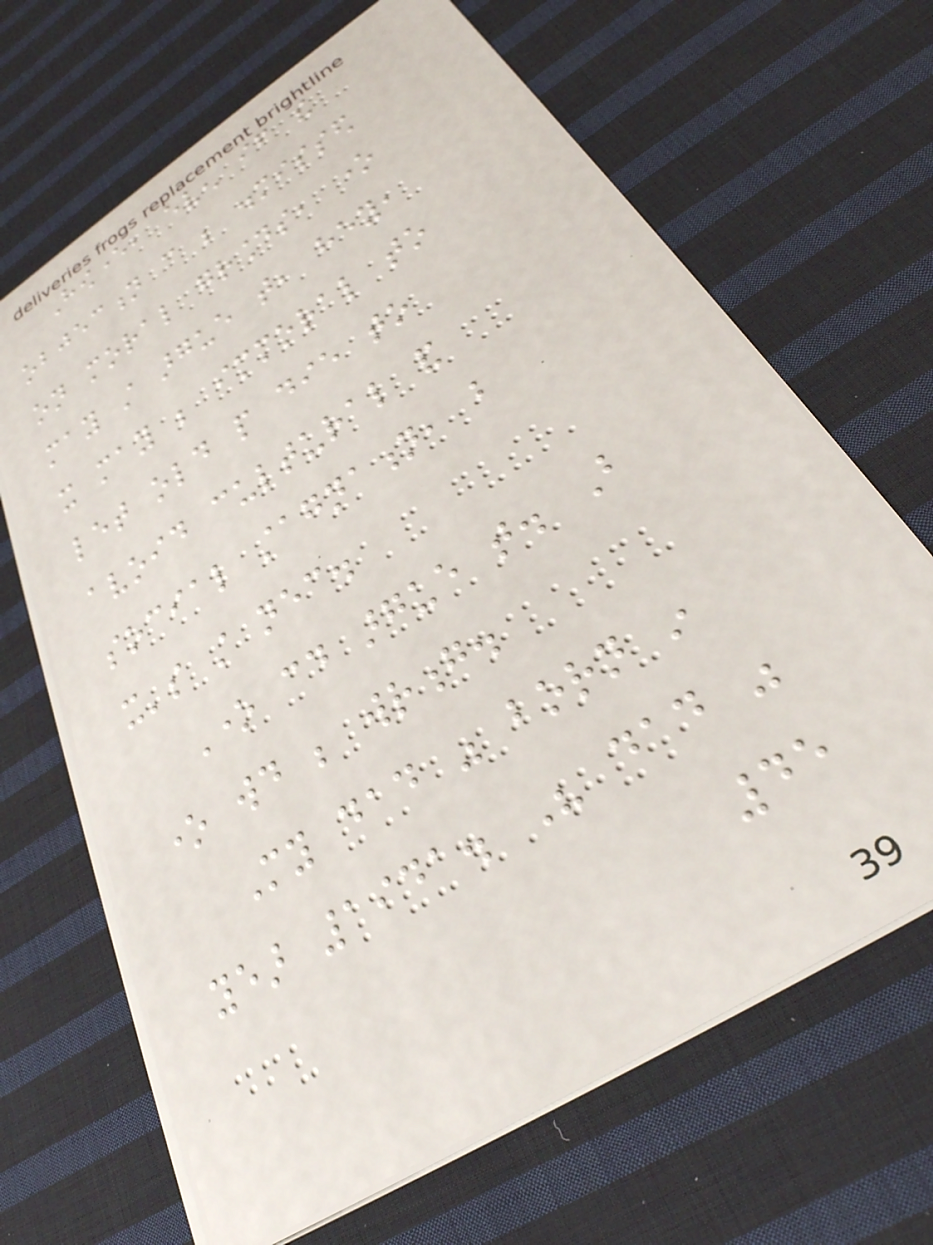However, even if the
objection can be dismissed
on moral grounds, one
may still argue that, hey,
it may be immoral to
let old people die to
avoid cultural and
social stagnation, but
it's still necessary.
One could argue that. But
one would be wrong.
My dad was born in
year 1941. His dad was
45
